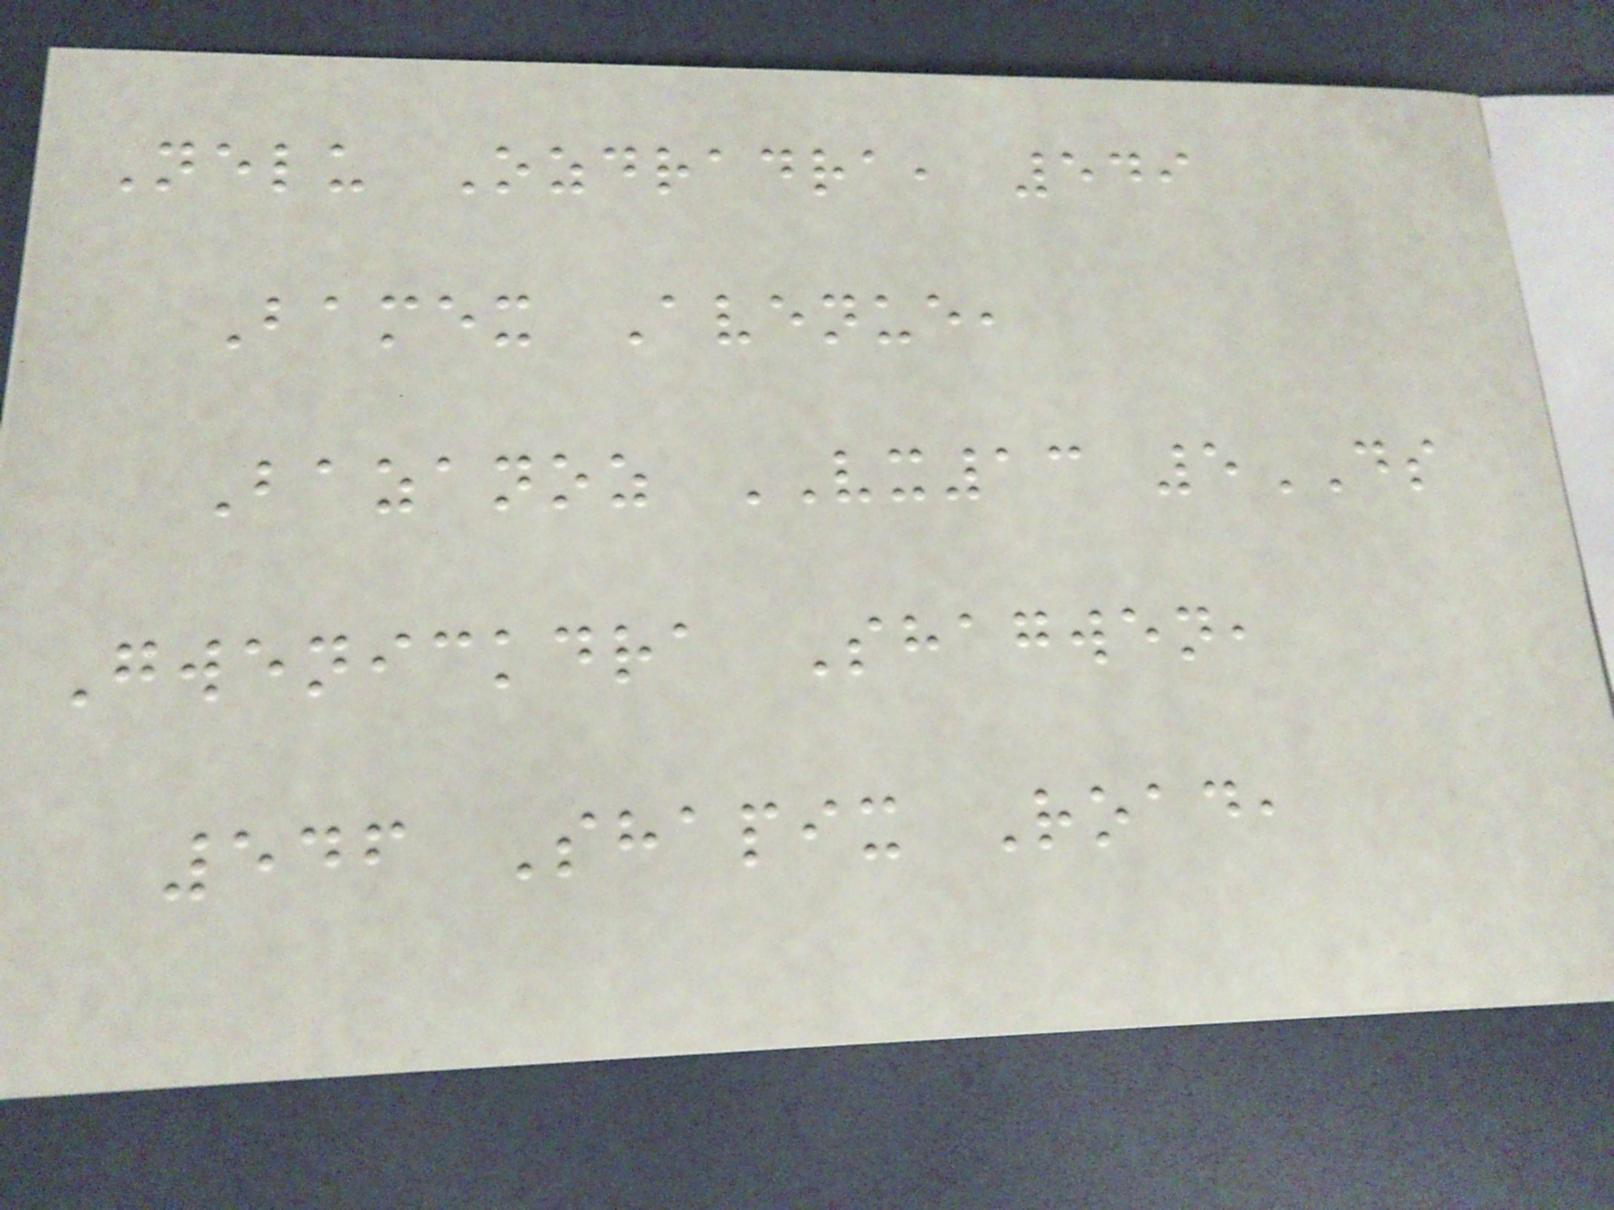Nelu Ozdradra, 549
Bamex Avenue,
Bazanoz VX13 5DS
Gwenickdra Shagwen,
546 Shapix Road,
